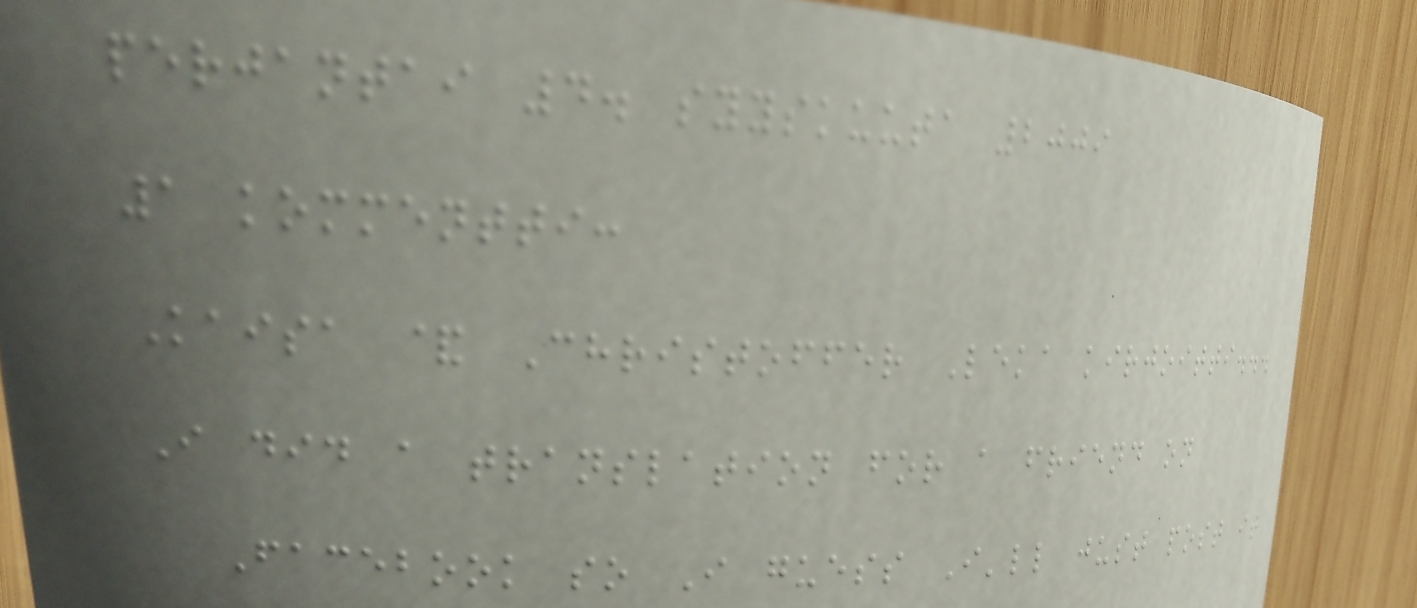perjantai 4. syyskuuta 2009
1 kommentti:
Kaisa & Christoffer Leka kirjoitti...
I did a translation for a friend on
Facebook so I guess I'll just post it
